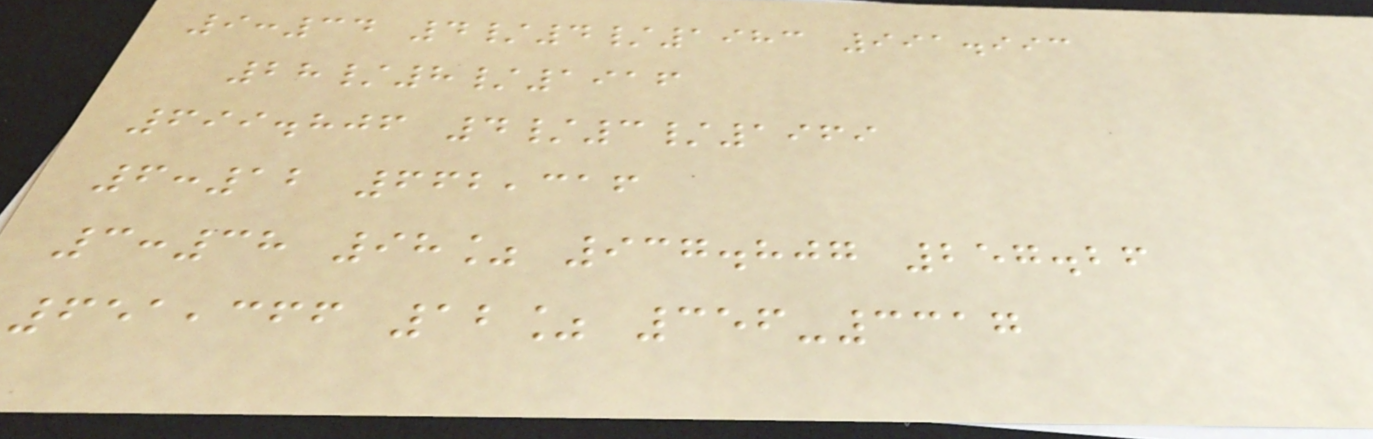9:34 4/4/1983 991.993
28/8/1916
699.806 4/3/1969
6:12 662,316
3:38 98% 937.807 257.26
651,366 12% 356-3317
